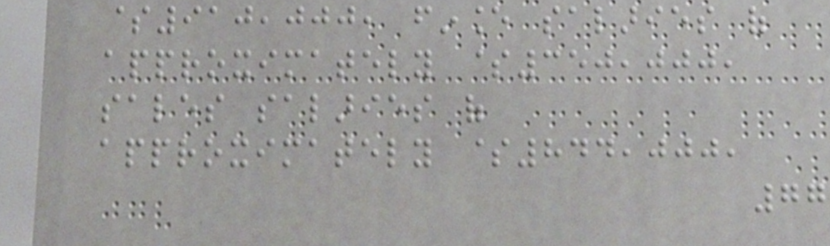$910,000, finance salaries of
approximately $350,000,
sales salaries of
approximately $844,000,
77
